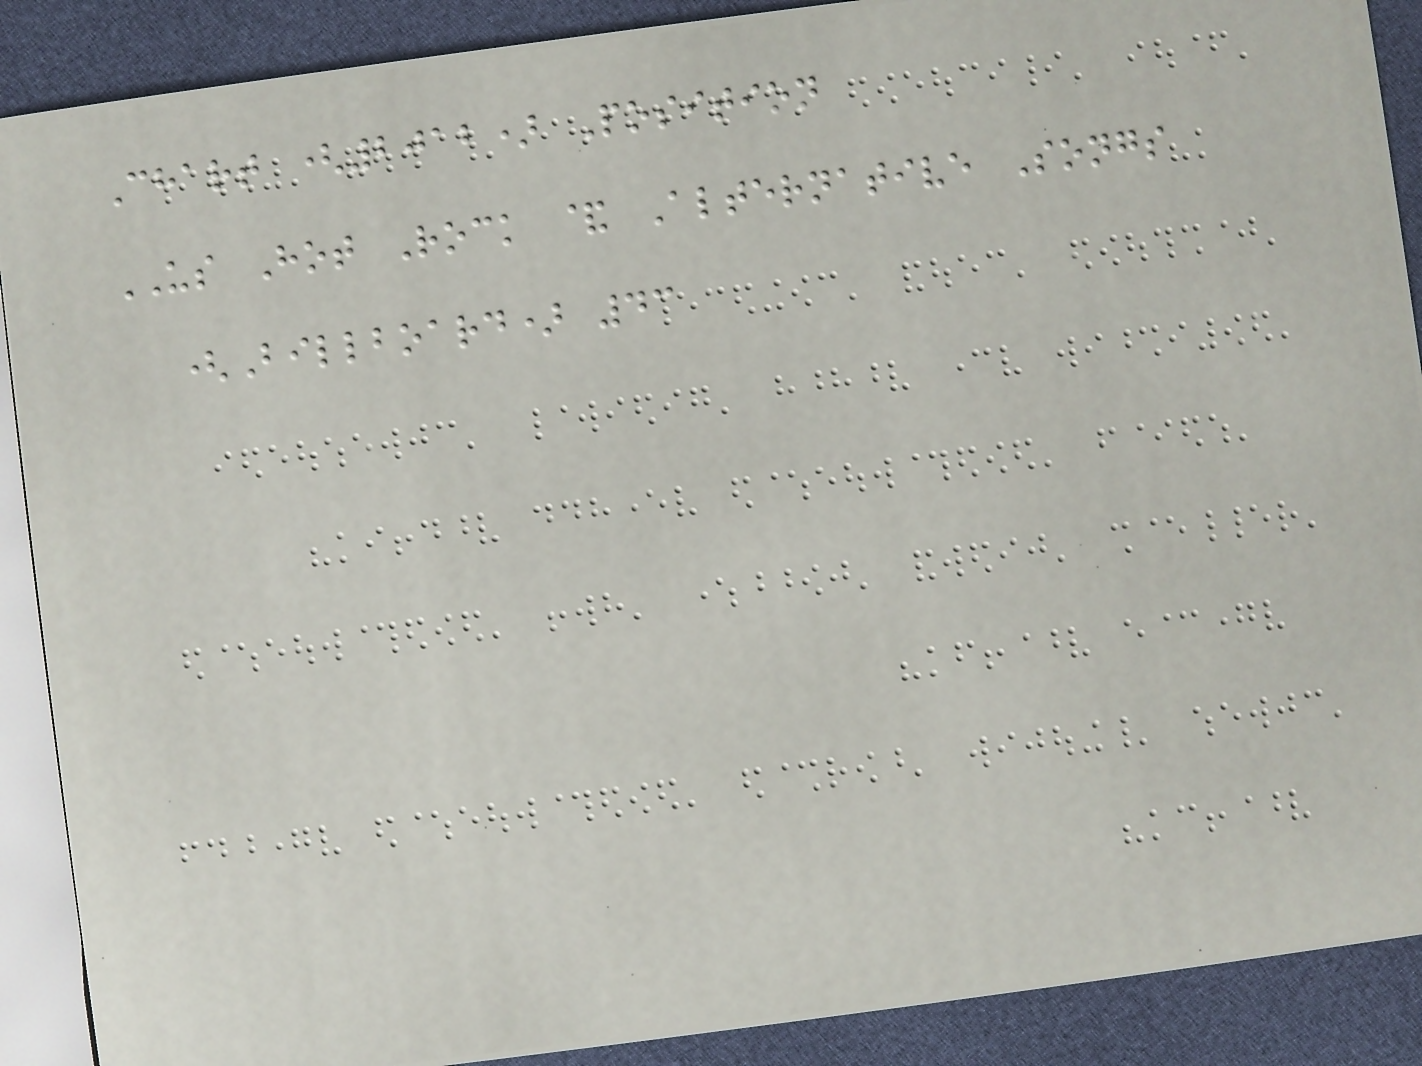Chart (2012) Position
US Hot Rock & Alternative Songs
(Billboard) 43
